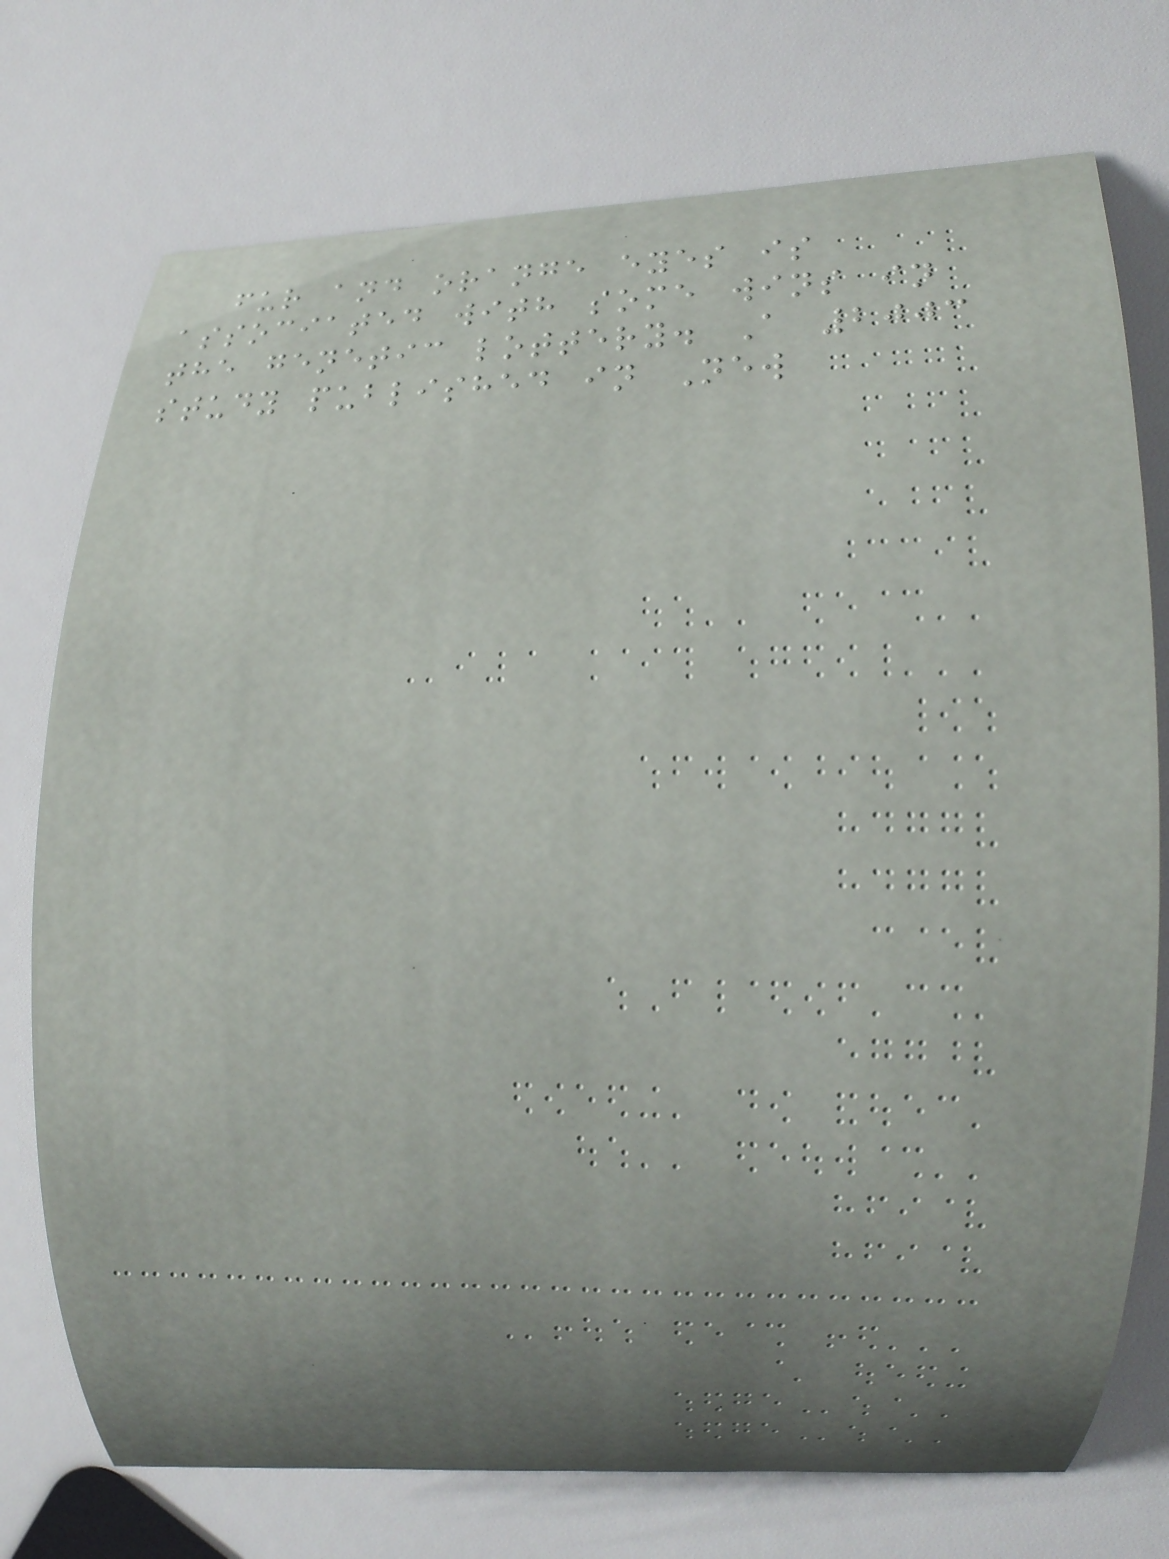fur and orange eyes is
associated with some wins in
the genetic lottery. A 2003
study published in New
